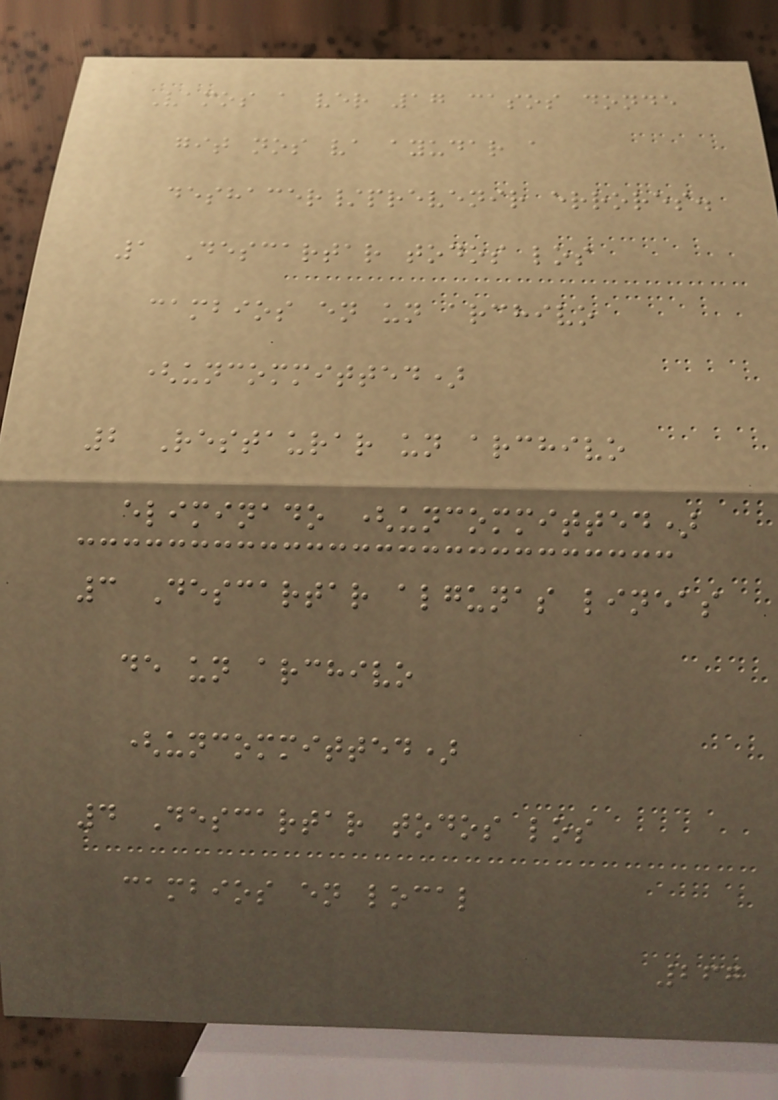Vamos a ver 17 casos donde
git nos va ayudar a
deshacer/prevenir errores.
1 Descartar todos los
cambios en un archivo
(uncommitted)
2 Restaurar un archivo
eliminado (uncommitted)
3 Descartar algunas lineas
de un archivo
(uncommitted)
4 Descartar todos los
cambios en local
267
